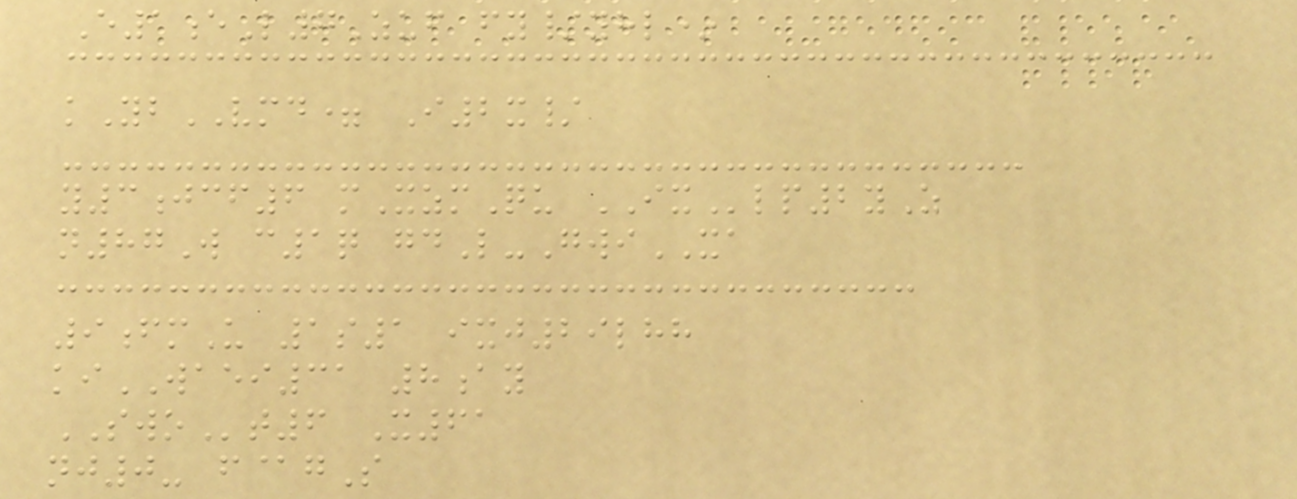E1eL7Zuf fy/yhl*
kYbVMD= I2x/
y3jcf6 mXzmQu IXlp2yZ
n87W c1q gdL-GwiXA
9fmU 1s1 ixj29lhh
kiWAEI31 8ay
SWOt6 X61
nj0- f@gS
